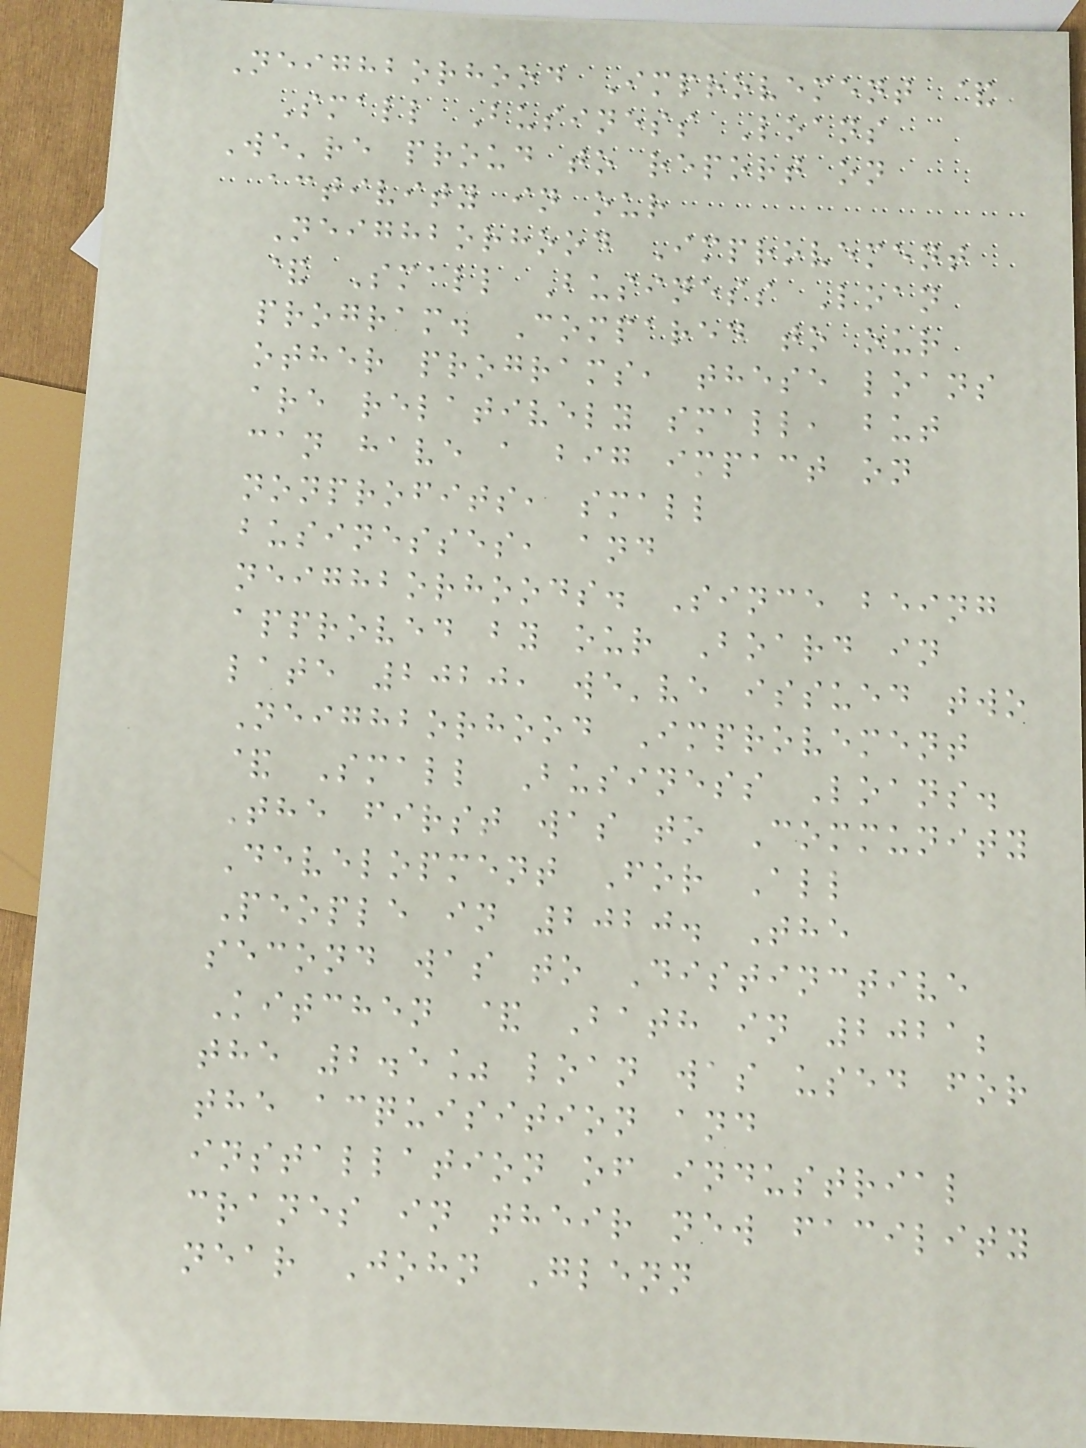Neighborhood Improvement &
Small Business Loans
We're proud to report on
activity in our
Neighborhood Improvement
& Small Business Loan
program. Compared to our
other programs, these loans
are relatively small, but
can have a big impact on
nonprofits, small
businesses, and
neighborhoods. Since being
approved by our Board in
late 2020, we've issued two
Neighborhood Improvement
& Small Business Loans.
The first was to Community
Development For All
People in 2020. The
second was to Distinctive
Kitchen & Bath in 2021;
the 2.5% loan was used for
the acquisition and
installation of industrial
cranes in their new facility
near John Glenn
